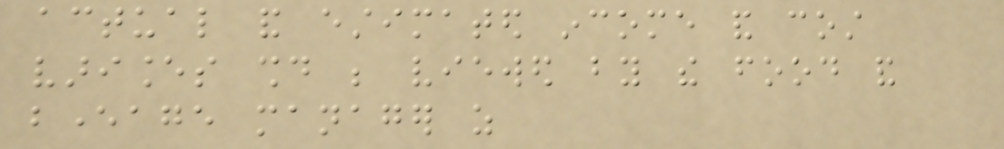actual and estimated income and cost
variances should be viewed by the food and
beverage manager as
